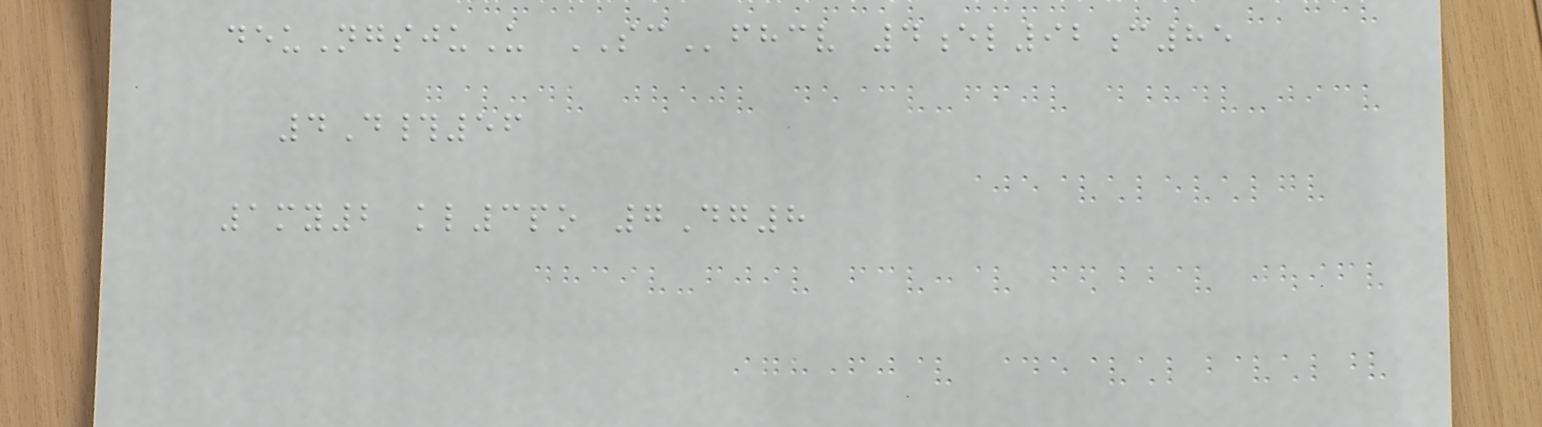deuNgsjuU SCfhcv 4el92c85
4D#56
1my2 kl3po 7Dg8
